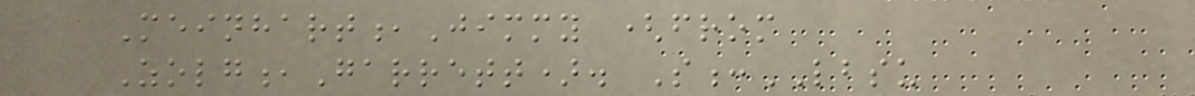Meinhart,Jimmy (from
Zolg,Garrett). S:LBSU
